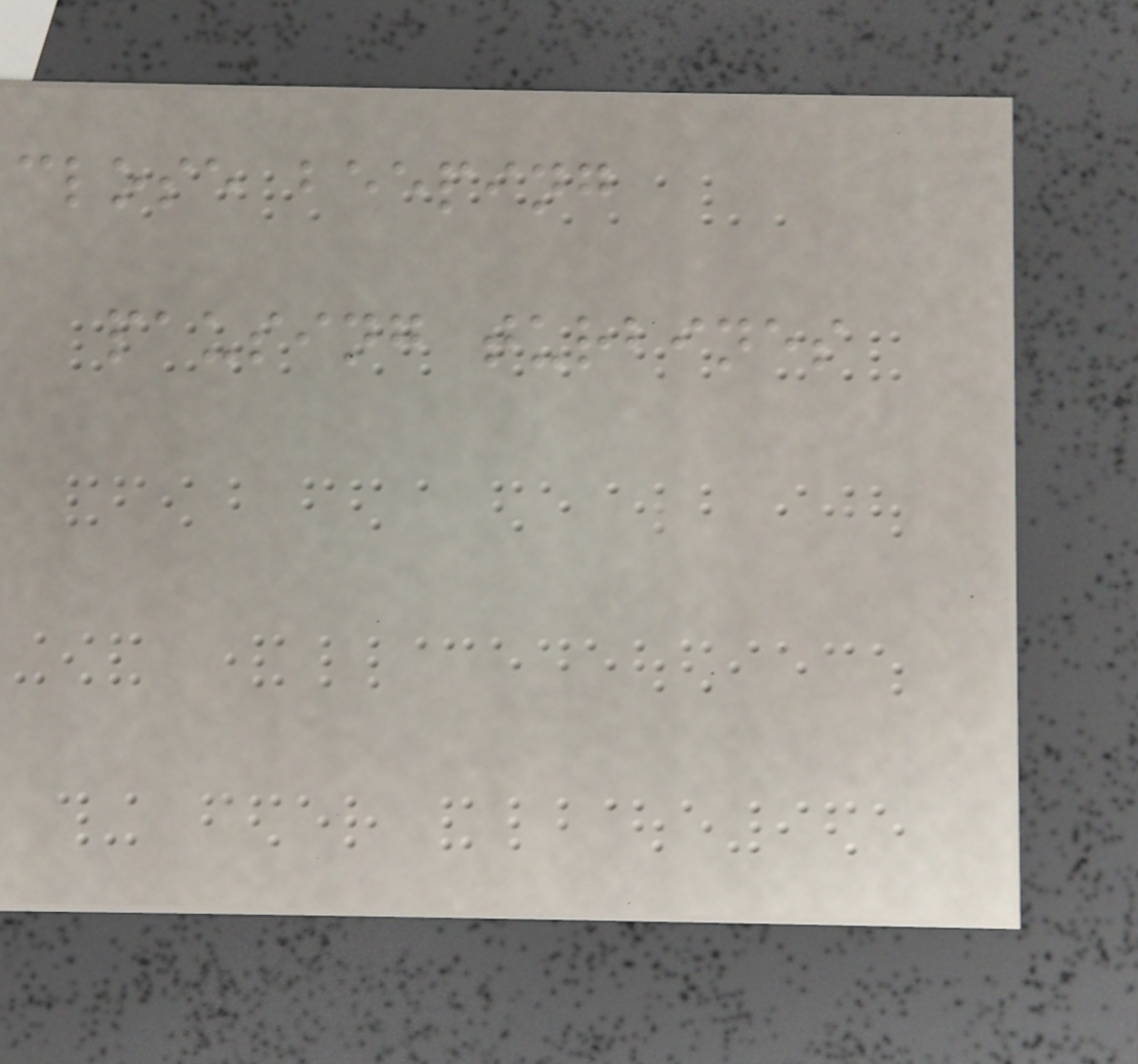close beeping
pausing turbines
